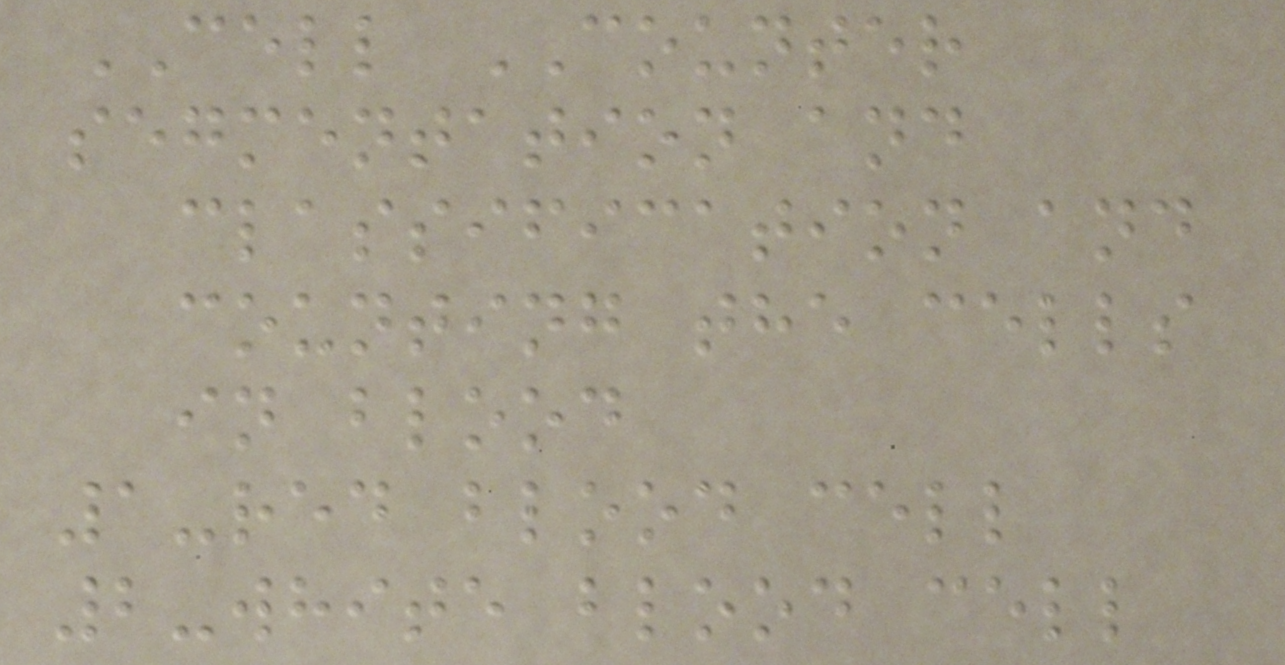CELL COUNTER
segmentation and
classification and
counting the cells
in blood
1-red blood cell
2-white blood cell
